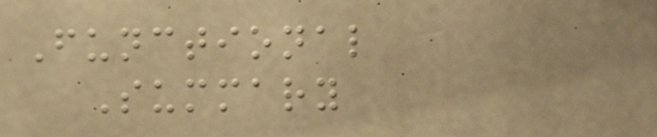Functional
Summary
